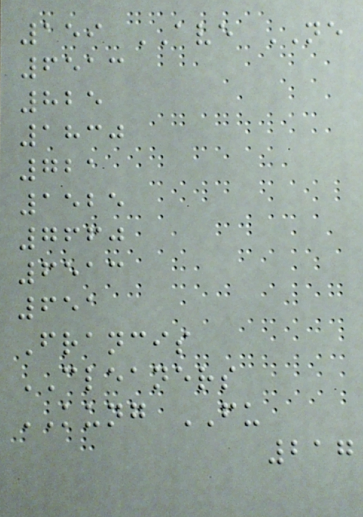159 AVE NE
6513
825
1830
721
1525
7660
6513
651
Francis
CLEANERS
KUNG FU
217
